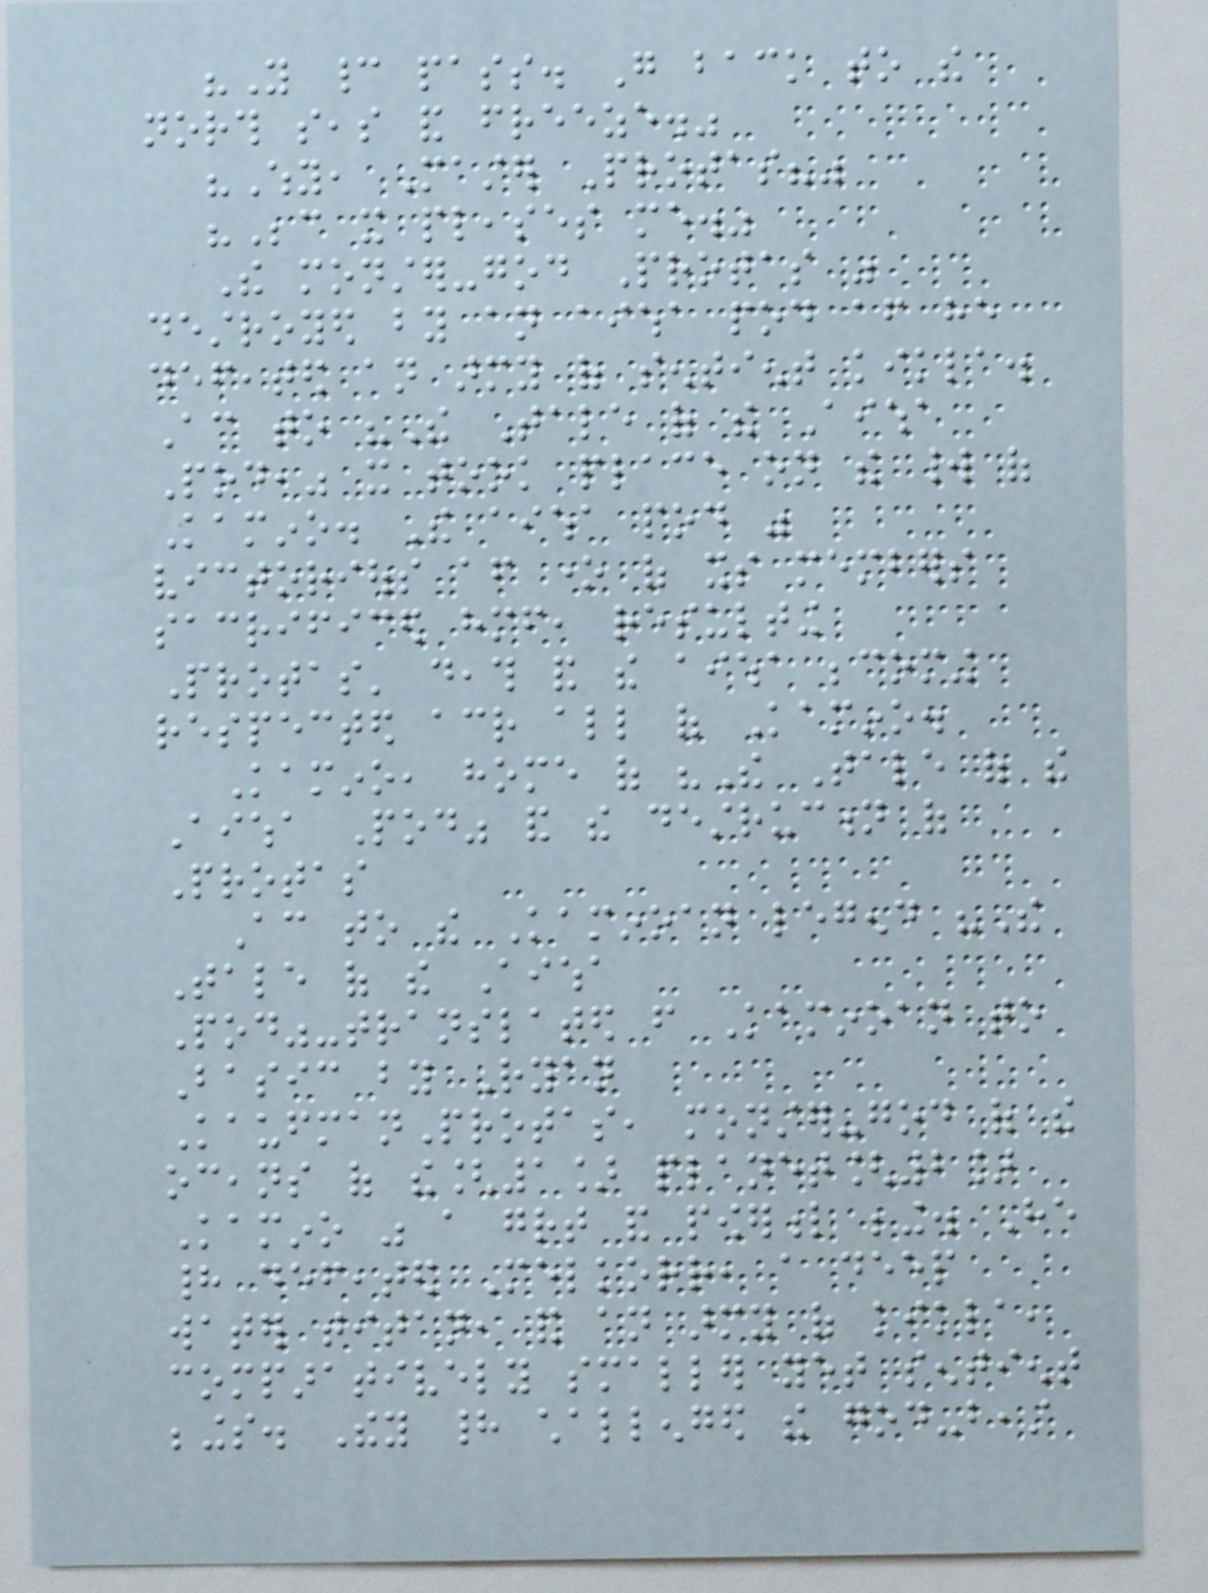"You cannot pass. Go back to the
north seas and freeze."
"Why, Master Protas?"
"Because it pleases me."
The monster-god Protas was
destroyed by an aiwha pod after he
defeated an army of sentient kikla.
According to "The Tale of the Aiwha
Pod," it took place on the world of
Kamino. The aiwha pod was
victorious after one of its members
sacrificed himself, resulting
Protas' death and the aiwha becoming
respected across all of Kamino.
Kamino, home of "The Tale of the
Aiwha Pod" and the destruction of
Protas
According to the Kaminoan legend "The
Tale of the Aiwha
Pod"-translated from Kaminoan to
Basic by Ryan
KaufmanProtas, monster-god of the
oceans of the[1] planet[2]
Kamino was a great and powerful being. He
had defeated Melkorr, a deep
water titan, and an army of kikla,
comparatively smaller yet sentient
beings. They had challenged the god-beast
